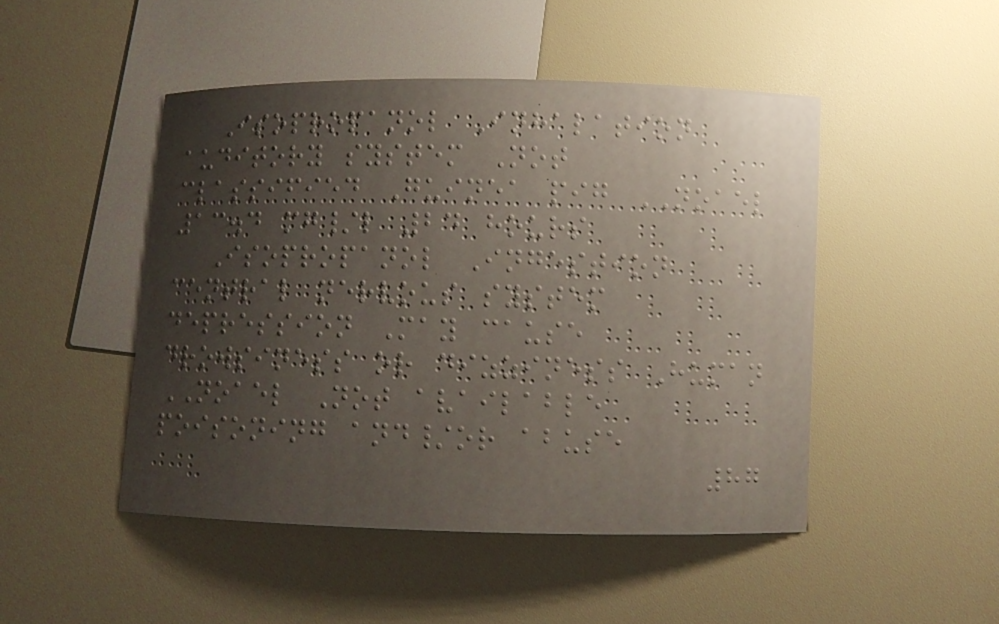Isopropanol Inhalation
auditory system Not
classified Guinea pig NOAEL
13.4 mg/l 24 hours
Isopropanol Ingestion
central nervous system
depression May cause
drowsiness or dizziness Human
NOAEL Not available
poisoning and/or abuse
87
